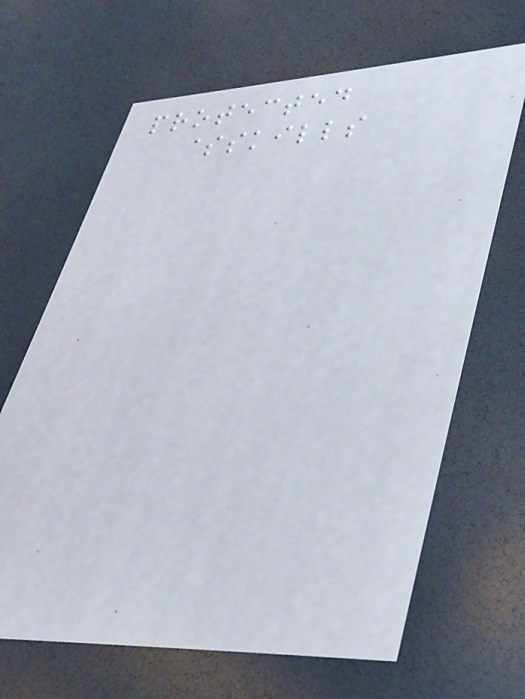protected
$skills
